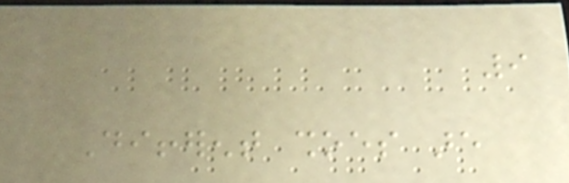9
Different shoes are
